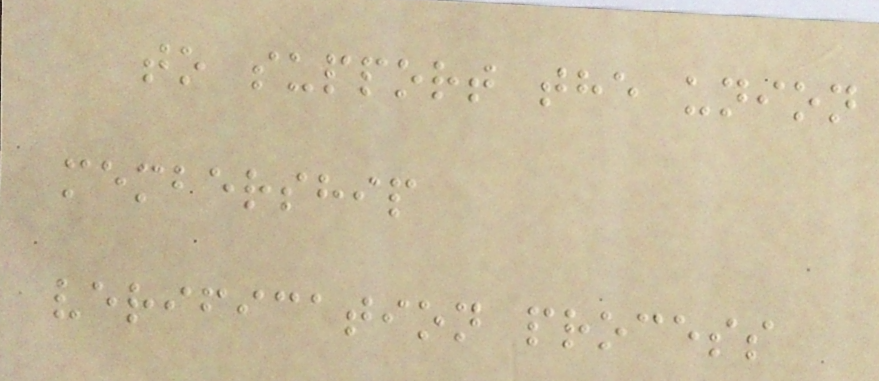to support the union
membership
verification process
